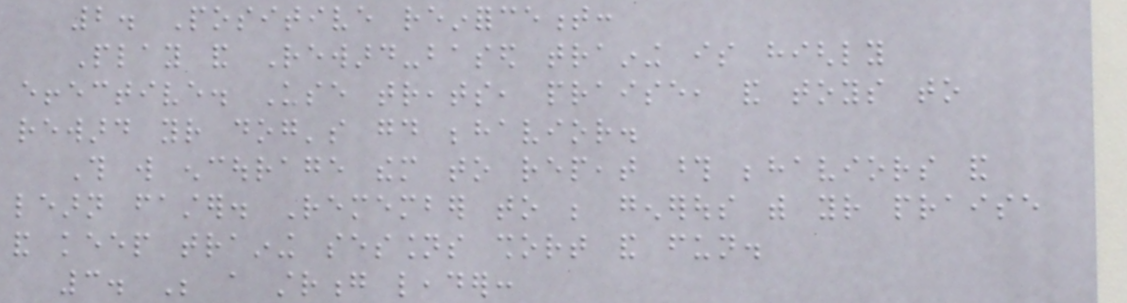2. Positive reinforcement:
Play and Reward-based training is highly
effective. Use treats, praise, and toys to
reward your dog's good behavior.
This will encourage them to repeat those behaviors and
learn faster. Remember to be generous with your praise
and keep training sessions short and fun.
3. Be a strong leader:
